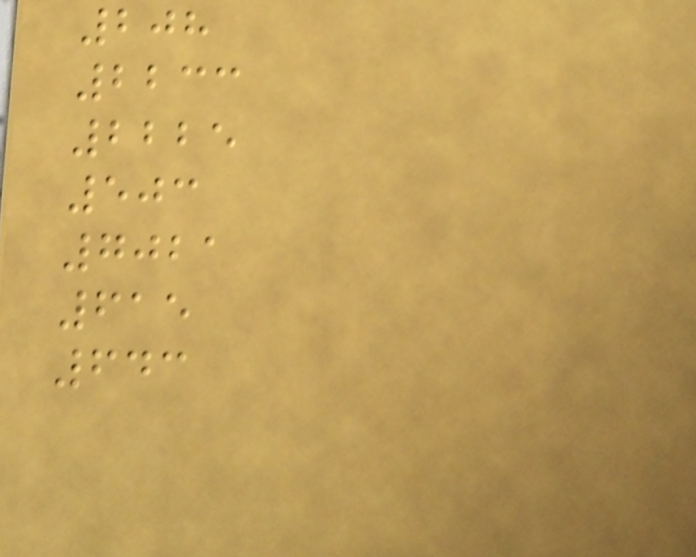208
2233
2225
503
7021
615
643
